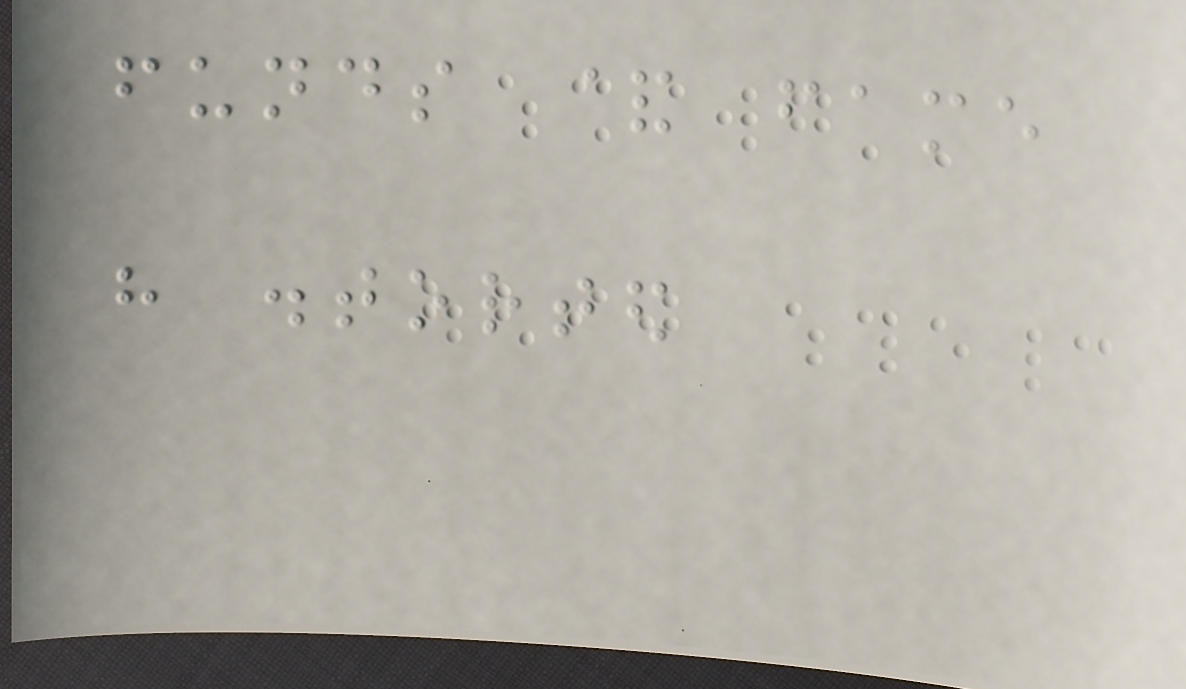funds & fame
have distorted
